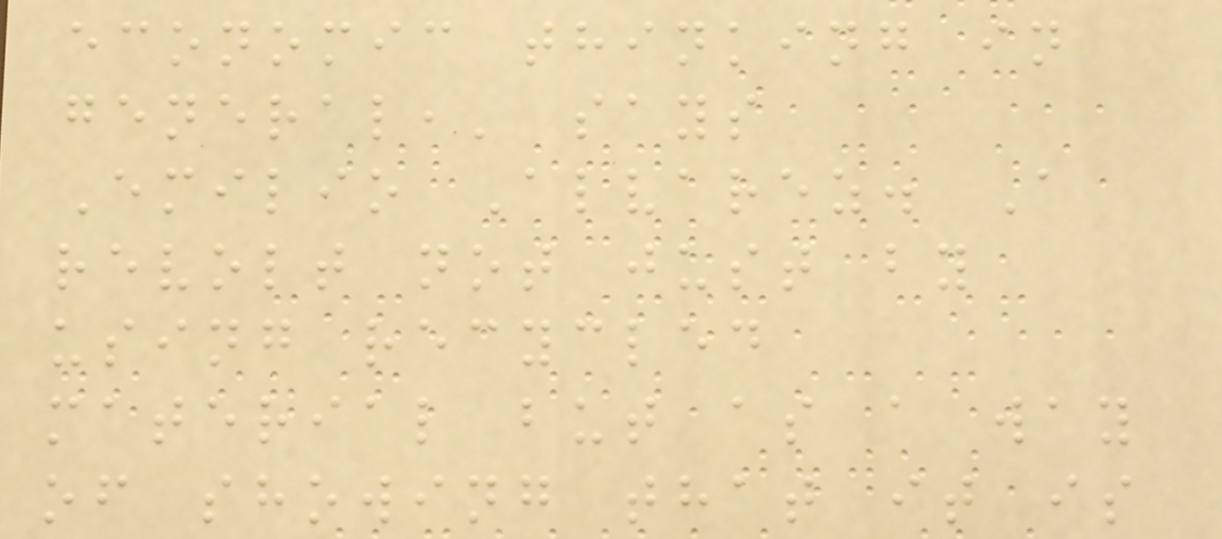economic thinking in
general,' says
Emilio Alvarez. A
revolt not just by
using recycled
material but as a way
of showing that it is
